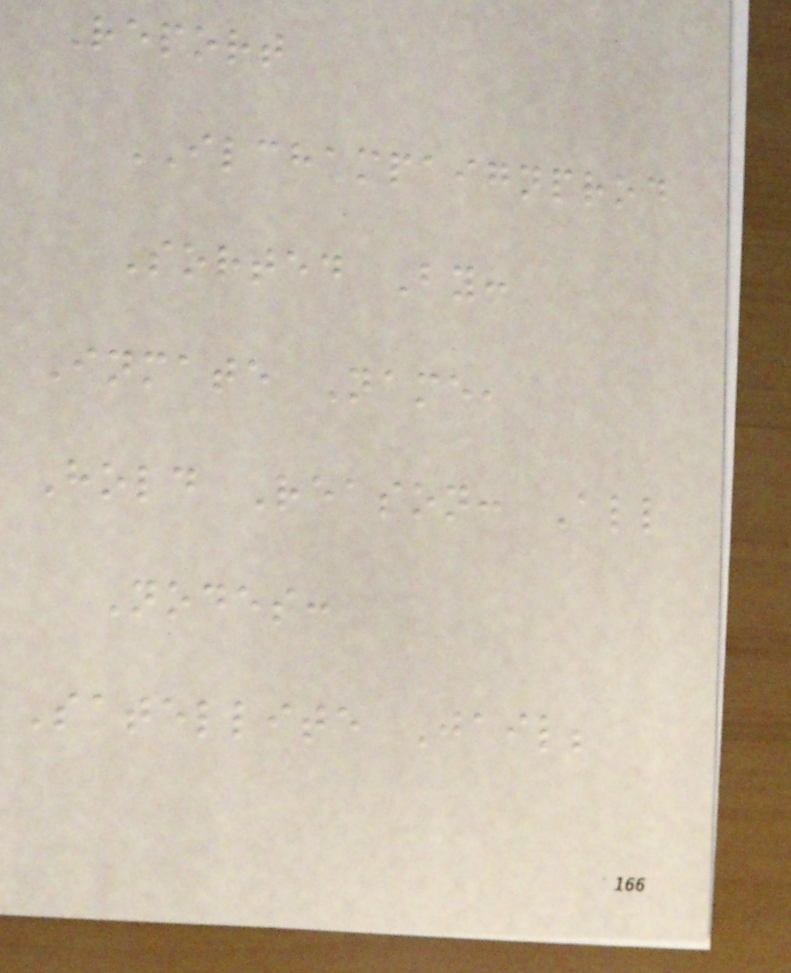Report
ILCHAMPAIGNPROD
Sorted By:
Inmate Name,
Hold Reason: All
Nodes:
Satellite Jail;
